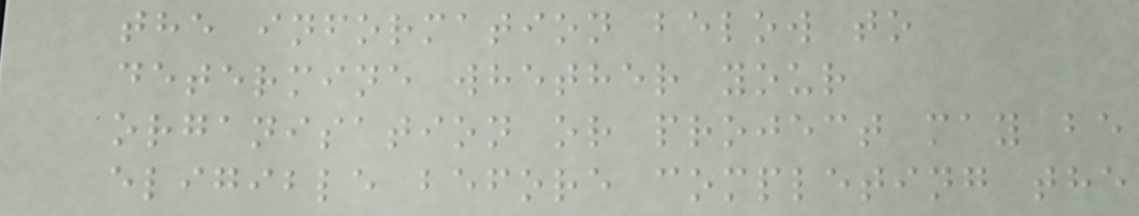the information below to
determine whether your
organisation or project may be
eligible before completing the
